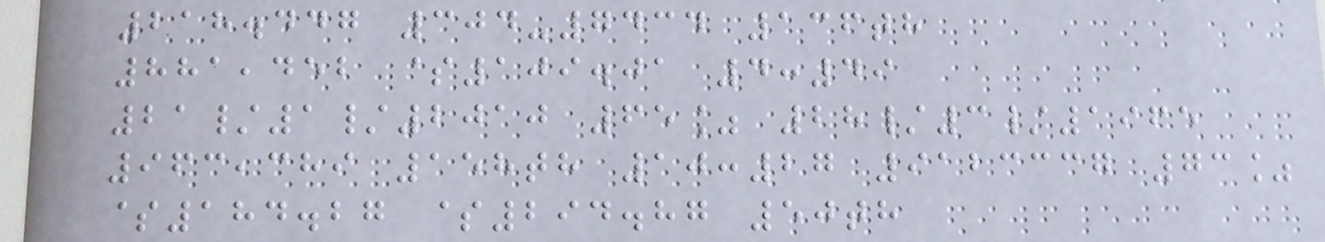218.447 304-7434 136th
881,452 $109.01 4:49
21/1/2010 65% 28/3/1965
963,389 158th 10:27 9123337 73%
$184.27 $294.87 50th
